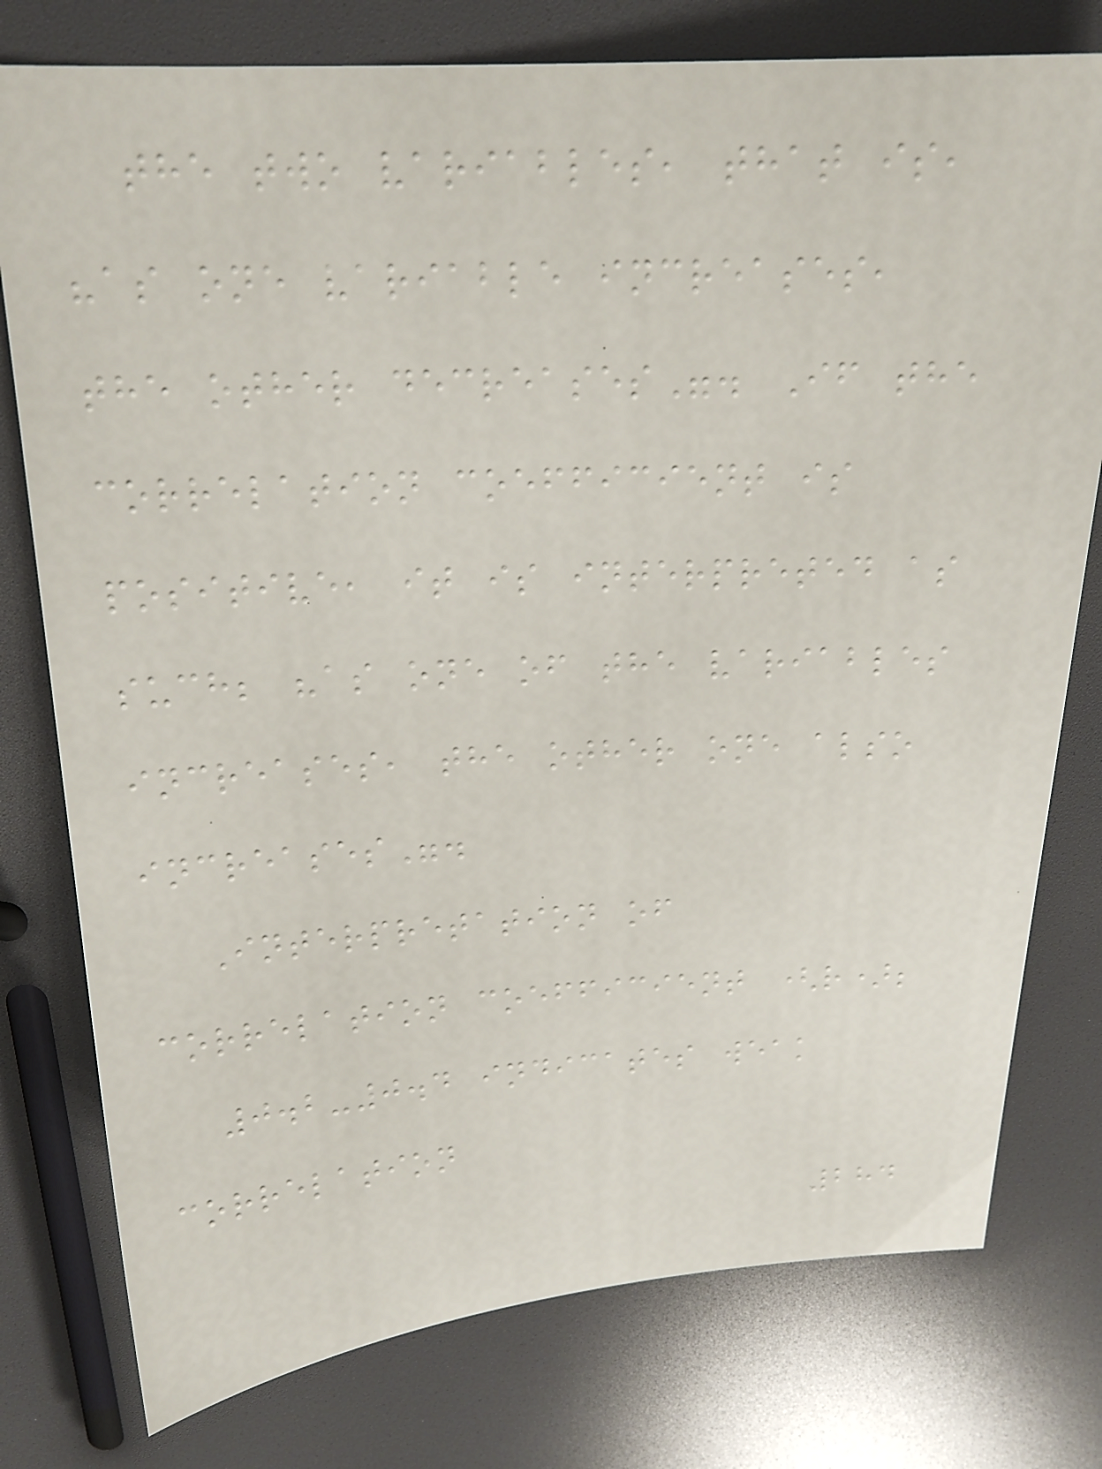the two variables, that is,
"as one variable increases,
the other decreases". If the
correlation coefficient is
positive, it is interpreted as
such; "as one of the variables
increases, the other one also
increases".
Interpretation of
correlation coefficient (r);
0.2-0.4 indicates weak
correlation
284
